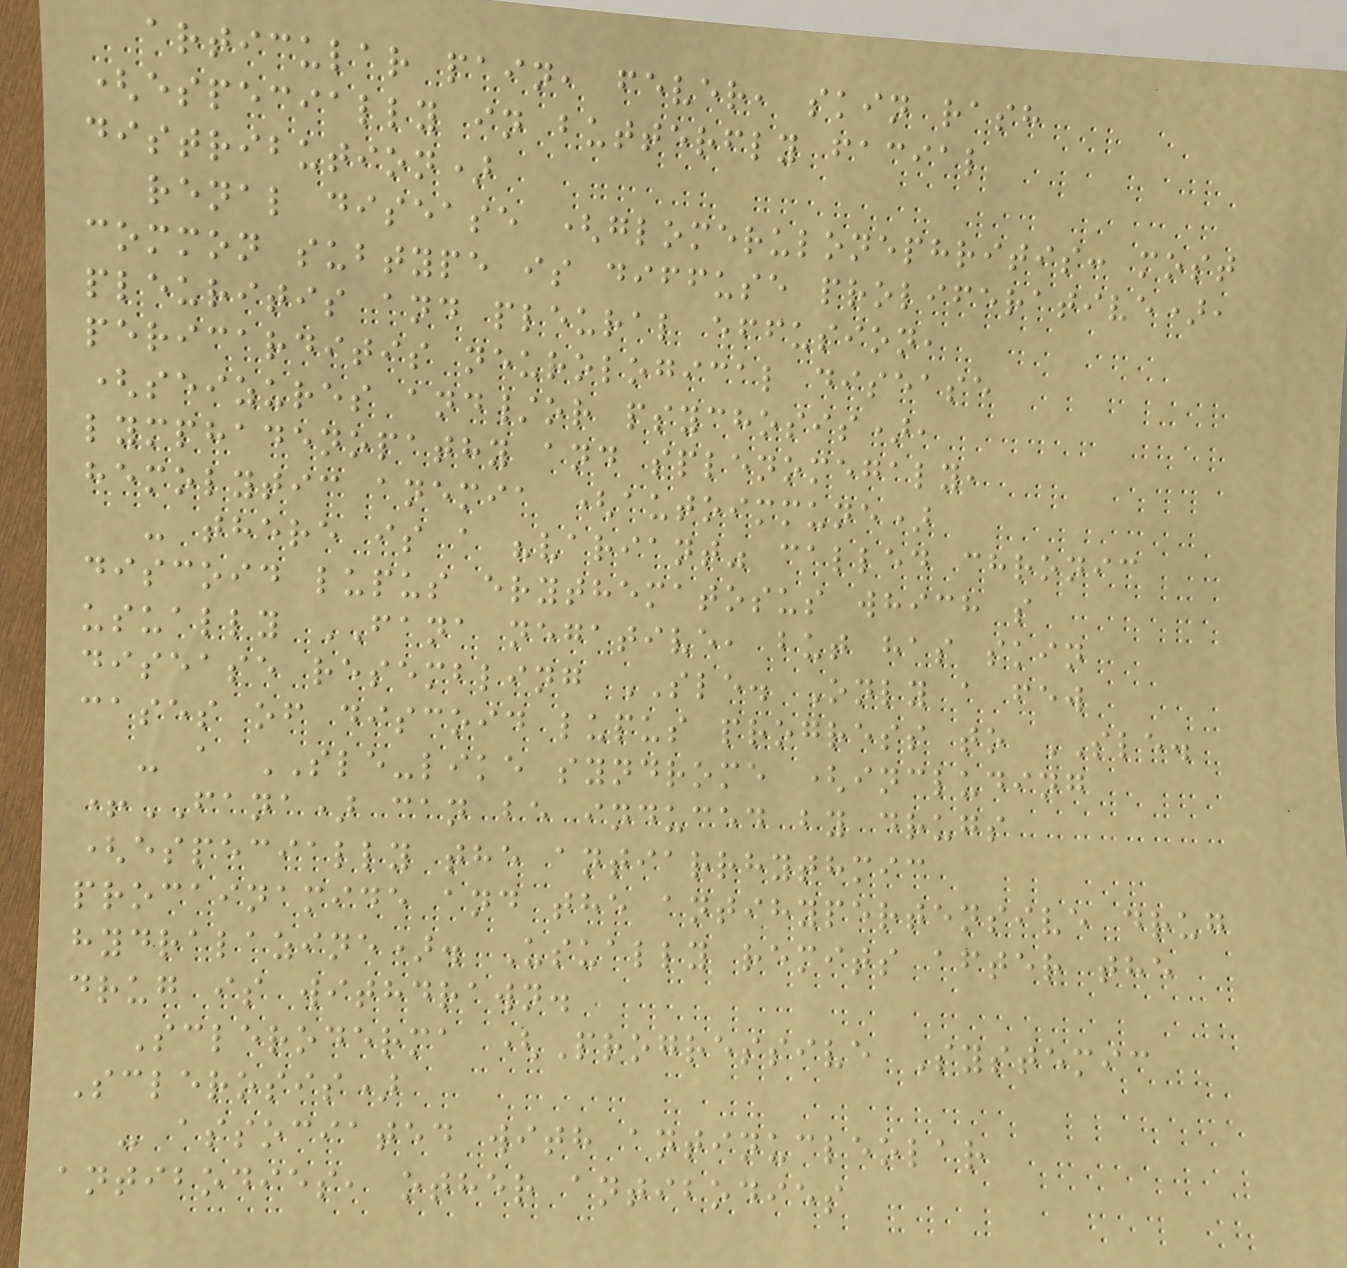articular pain, fever, skin rash
(especially in butterfly facial
distribution)
renal disease (glomerulonephritis: most
common subtype is diffuse proliferative),
pleuritis and pleural effusion,
pericarditis neurological disease
(seizures and/or psychosis),
lymphadenopathy and splenomegaly,
hemolytic anemia (autoimmune)
- there is a "variant" called chronic
discoid lupus erythematosus which s
usually FANA negative, but has skin
disease resembling SLE. Only a few
cases of discoid lupus progress to SLE.
- a SLE-like syndrome (including
+FANA) can be induced by drugs
(especially the antiarrhythmic
procainamide and the antihypertensive drug
hydralazine). Usually remits after the
drug is withdrawn.
Scleroderma (Progressive Systemic
Sclerosis)
- associated with antinucleolar
antibodies, other antibodies
